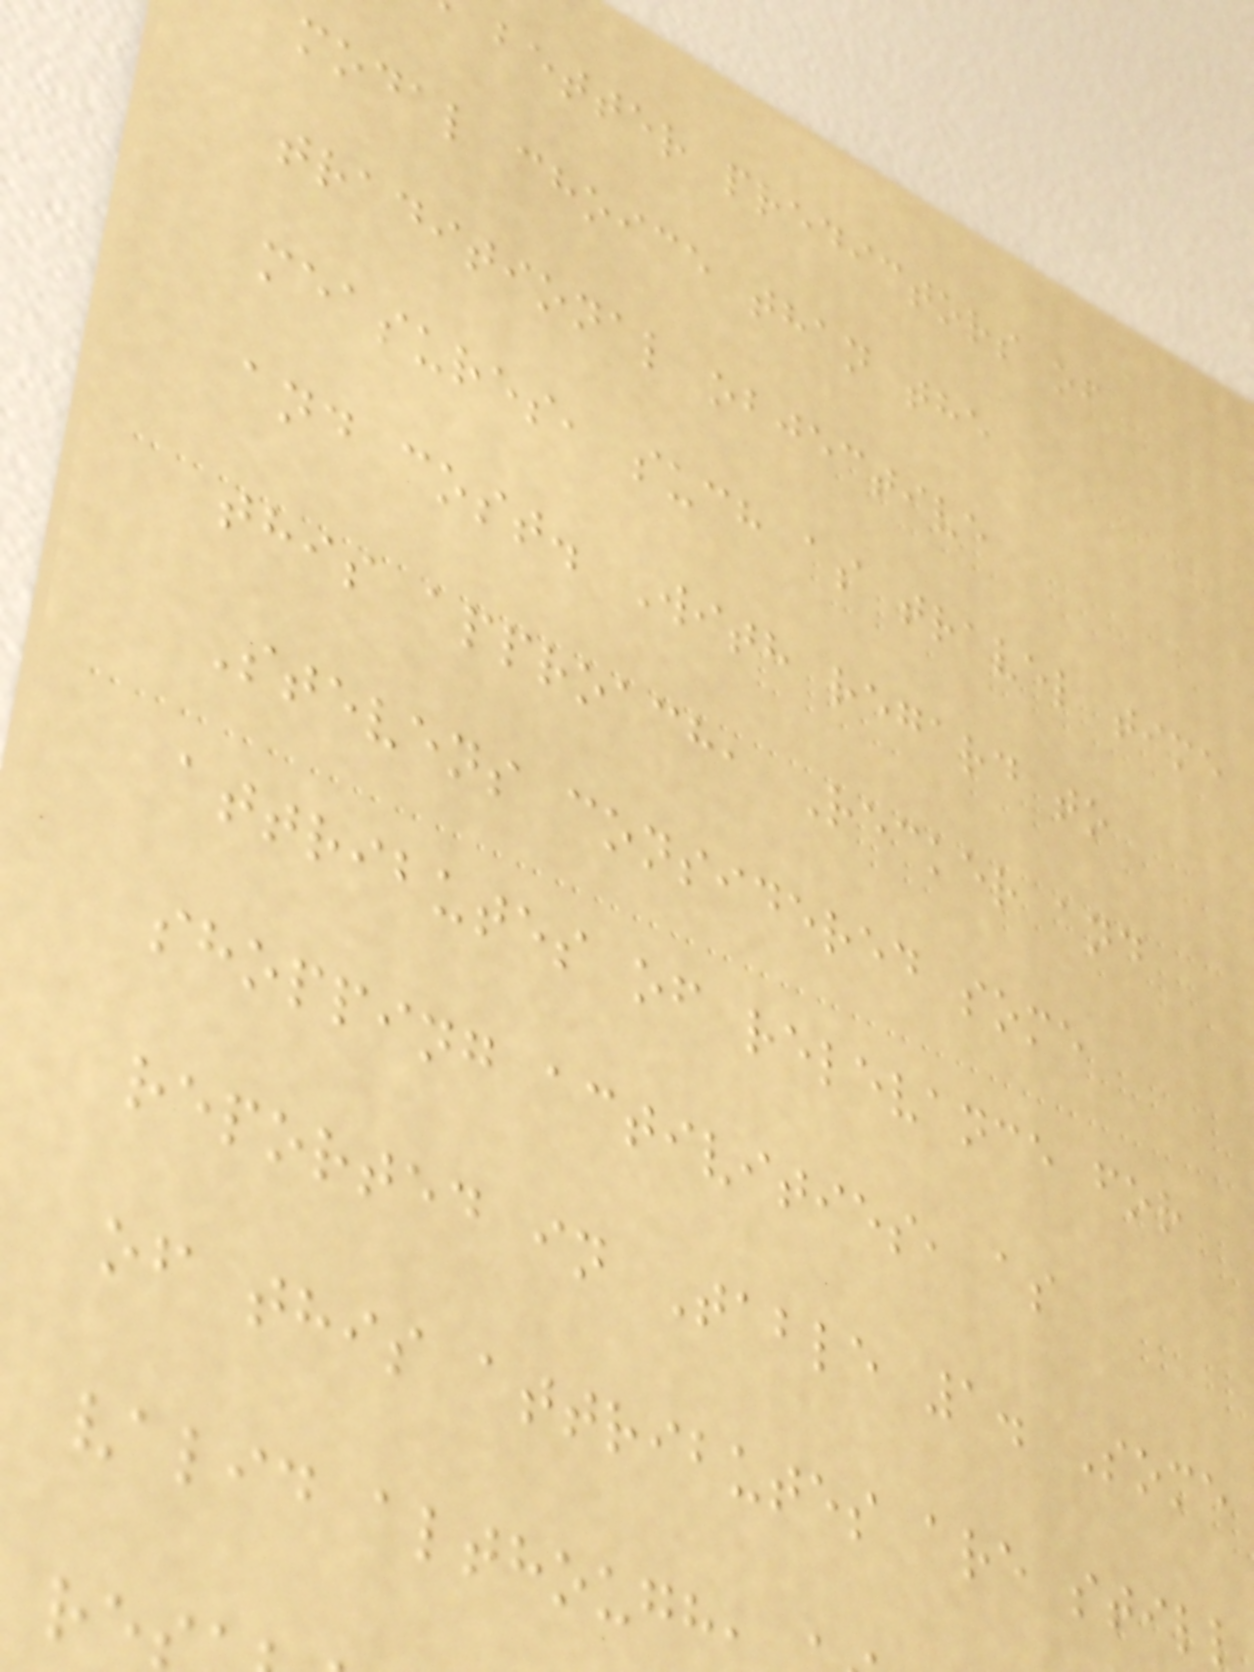better predictors of
modal choice than the
traditional objective
measures, such as travel time
and cost. With regard to
this approach, Recker and
Stevens considered some
attributes of relevance for
shopping activities, as
reported in Table 1. Some
of this attributes are still
valid although,
